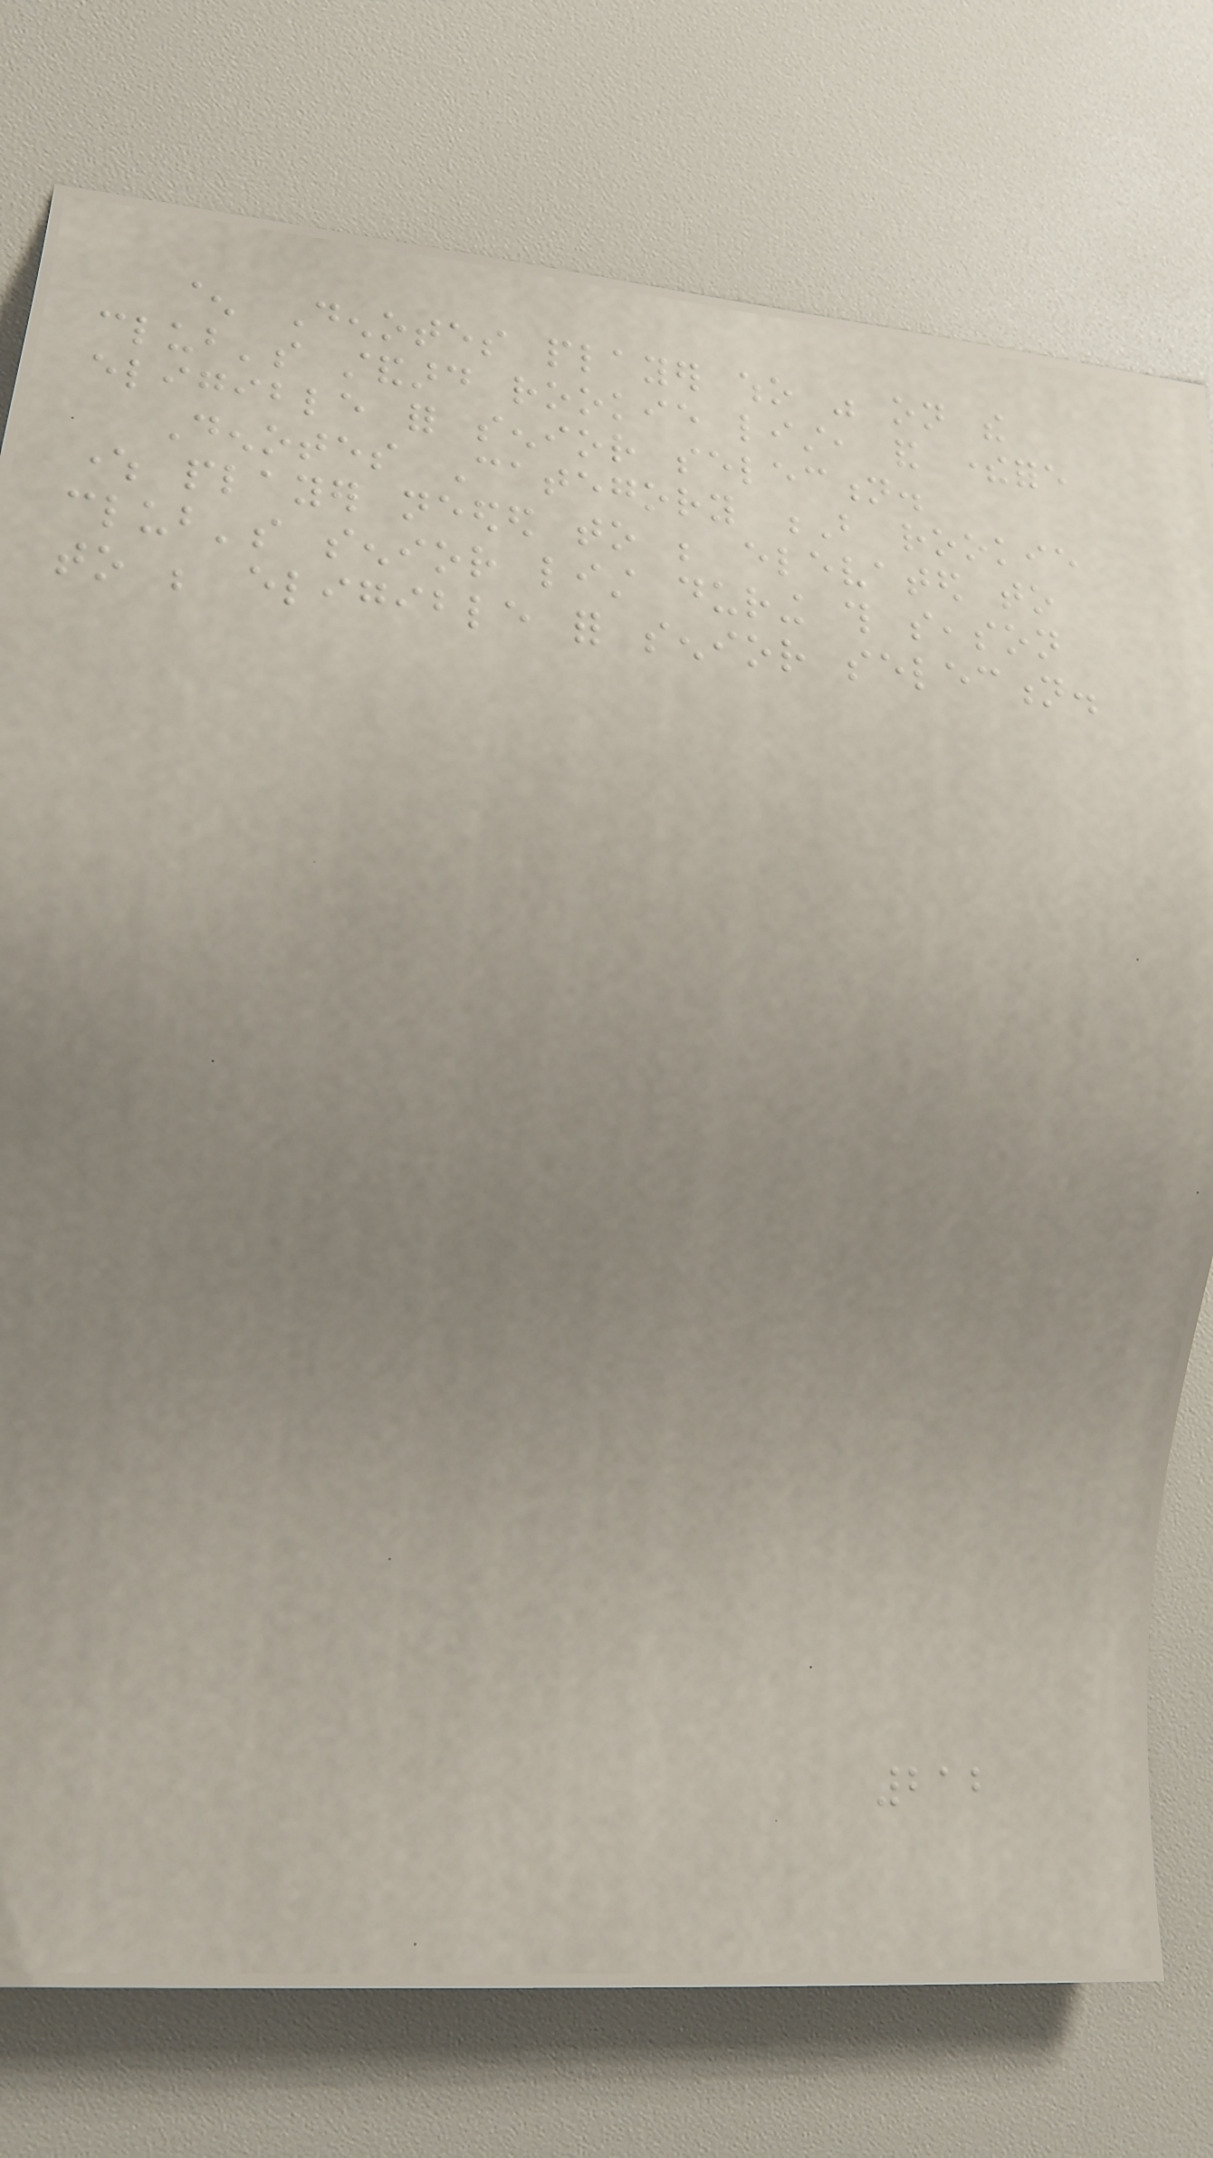^ Denotes player who was on the
club's standard rookie list, and therefore
eligible for senior selection.
Denotes Category B rookie
where player needed to be elevated to
club's senior list during this season
to be eligible for senior selection.
212
